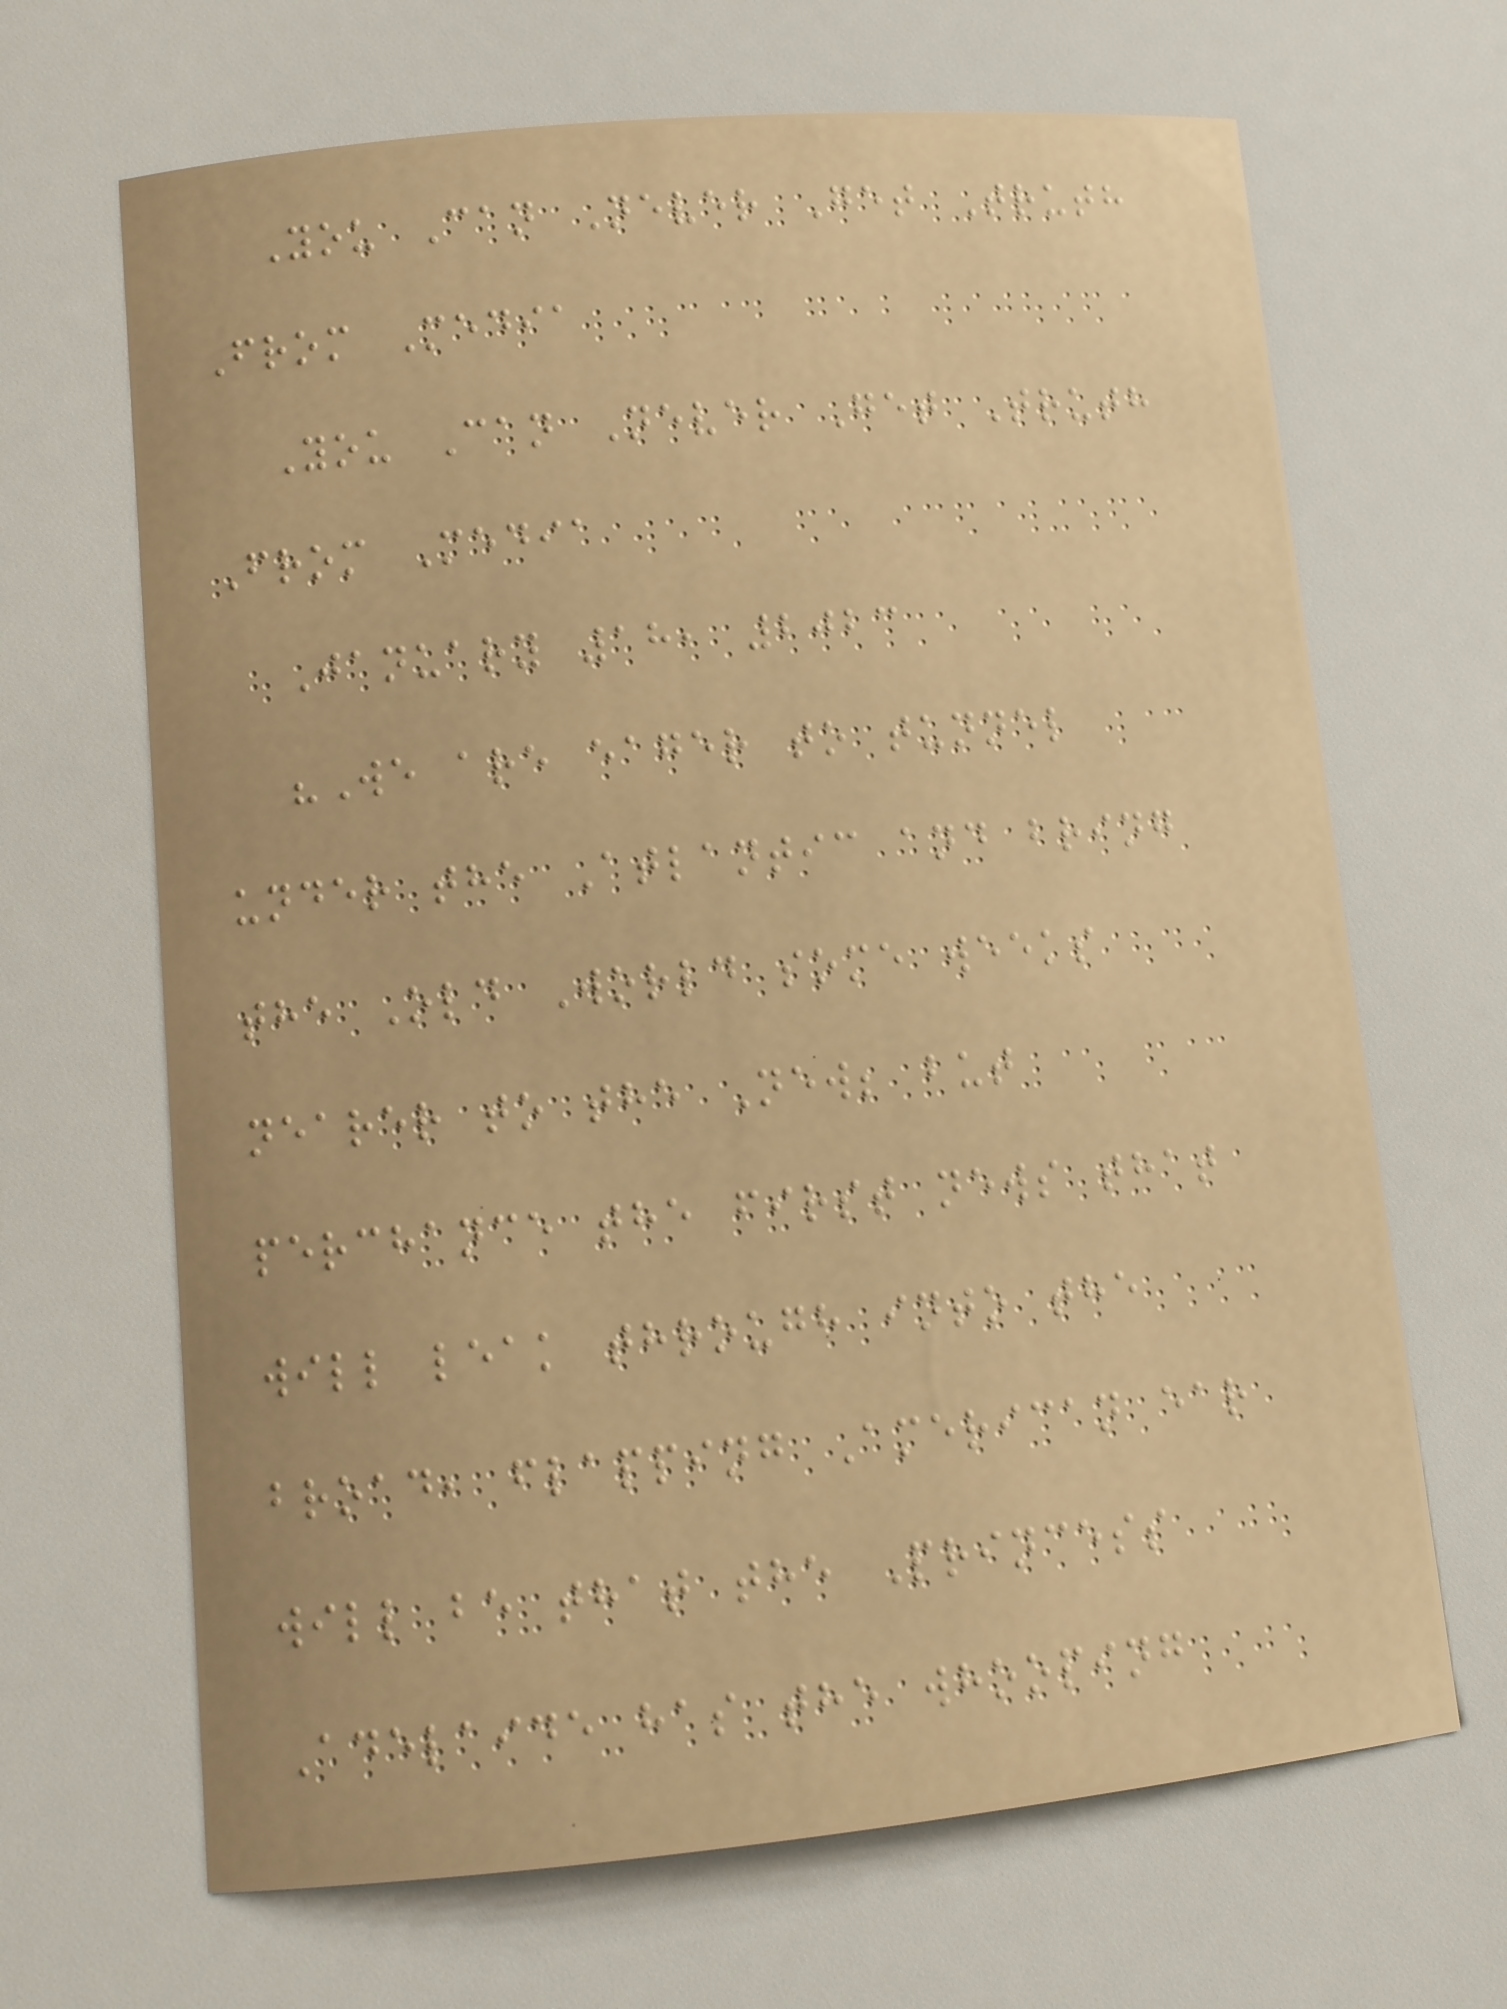You Can Never Get Truth
From Media
You Can Never Get Truth
From Media
January 18, 2023
"We are eager to tunnel
under the Atlantic and bring
the Old World some weeks
nearer to the New; but
perchance the first news that
will leak through into the
broad, flapping American ear
will be that the Princess
Adelaide has the whooping
